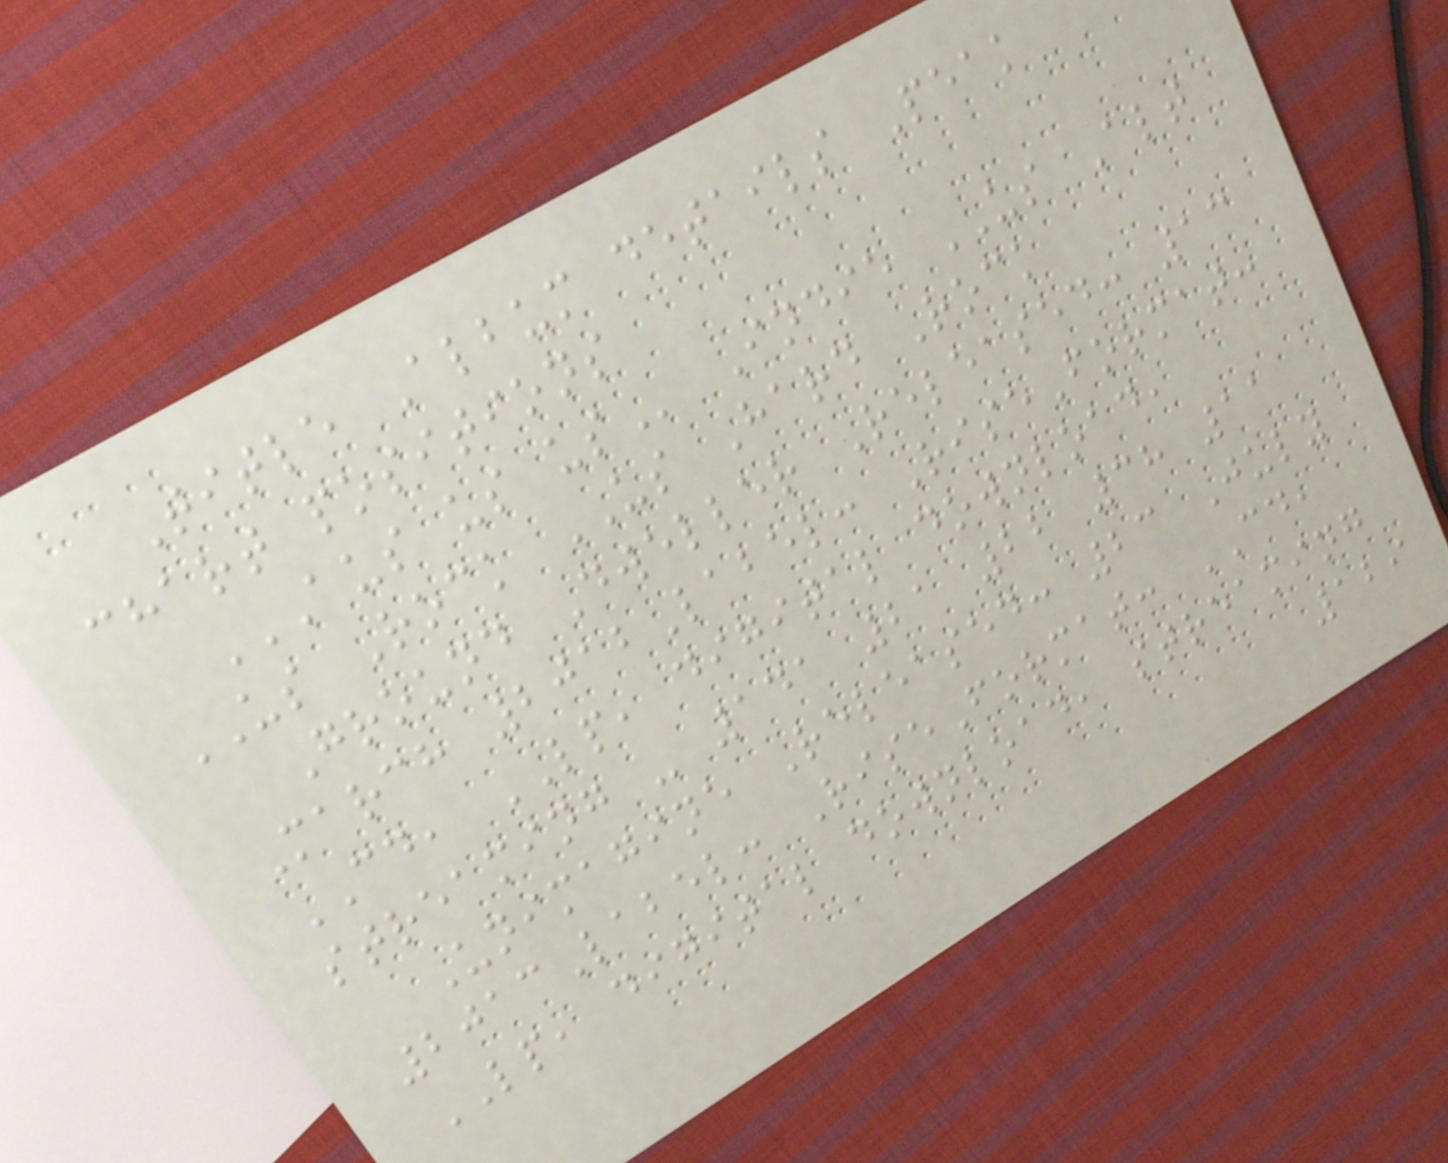Title Album details Peak
chart positions
AUS US US Indie US Alt
US Rock US Hard Rock
Ground Dweller Released: 13
March 2012Label: RiseFormat:
CD, LP, digital download,
streaming - 141 21 22 38 11
Unimagine Released: 23 July
2013Label: RiseFormat: CD,
LP, digital download, streaming
129
